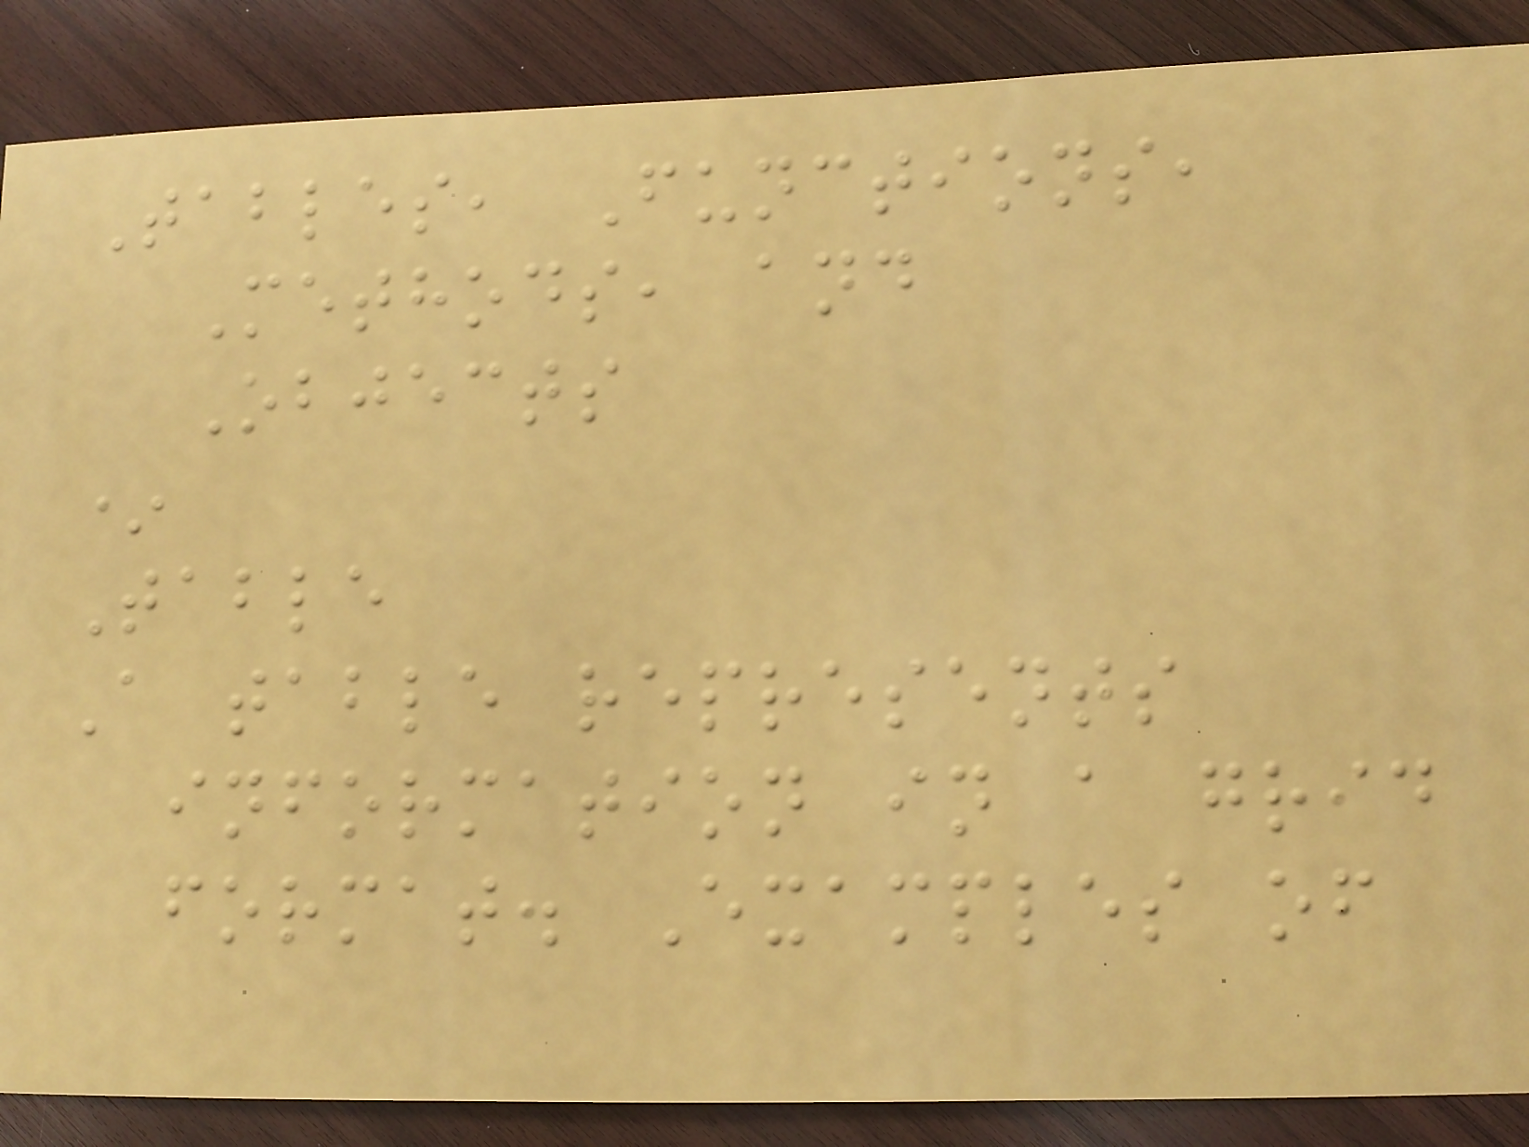Tables, Functions,
Methods, and
Objects
*
Table
A table represents
information in a grid
format. Examples of
